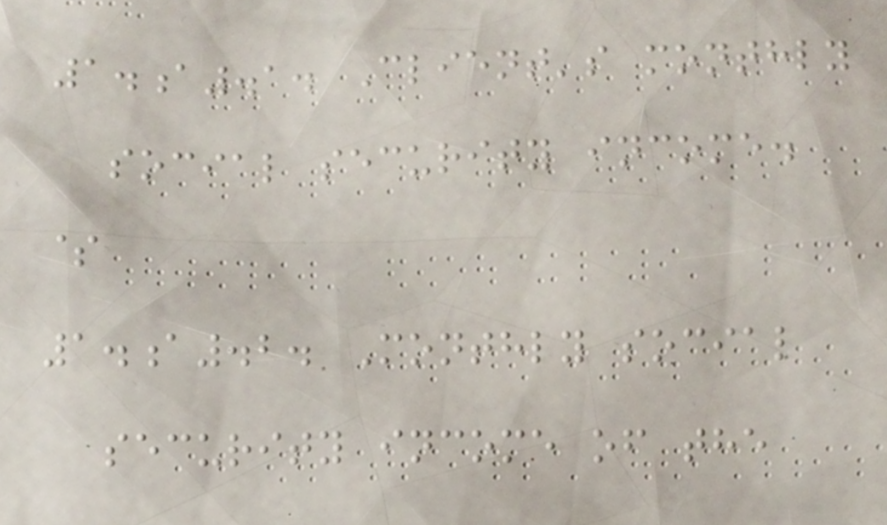1.a.1. Client's monthly
social security income.
$
1.a.2. Monthly social
security income of the
